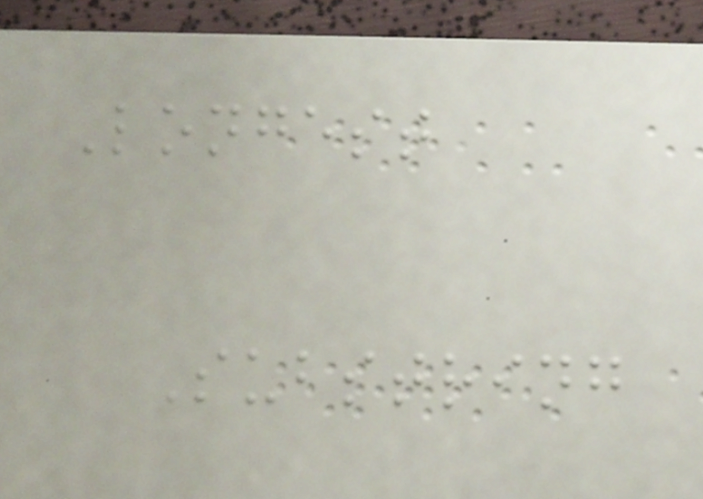Longest
Substring
